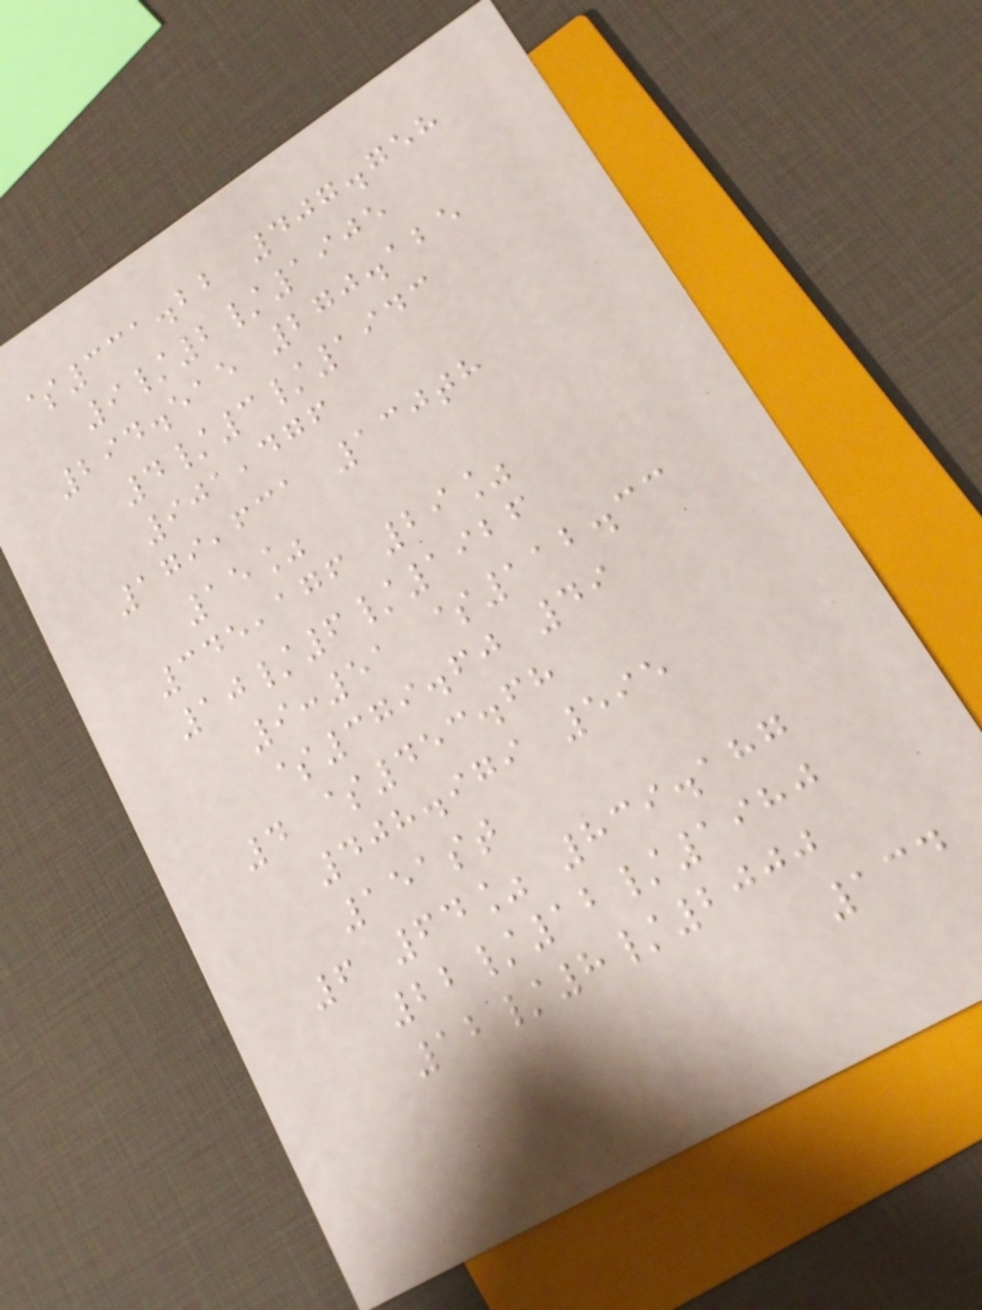$331.22 407.758
9/2/1905
294.515 270.125
4/3/1943
901,476
179,631 130th
15%
345,176 29%
10/6/1926
9:51 $112.33
$379.60 49
4 $453.68
408.979 595
151st
6 64% 839.187
22/12/1980
12/8/2000
134
